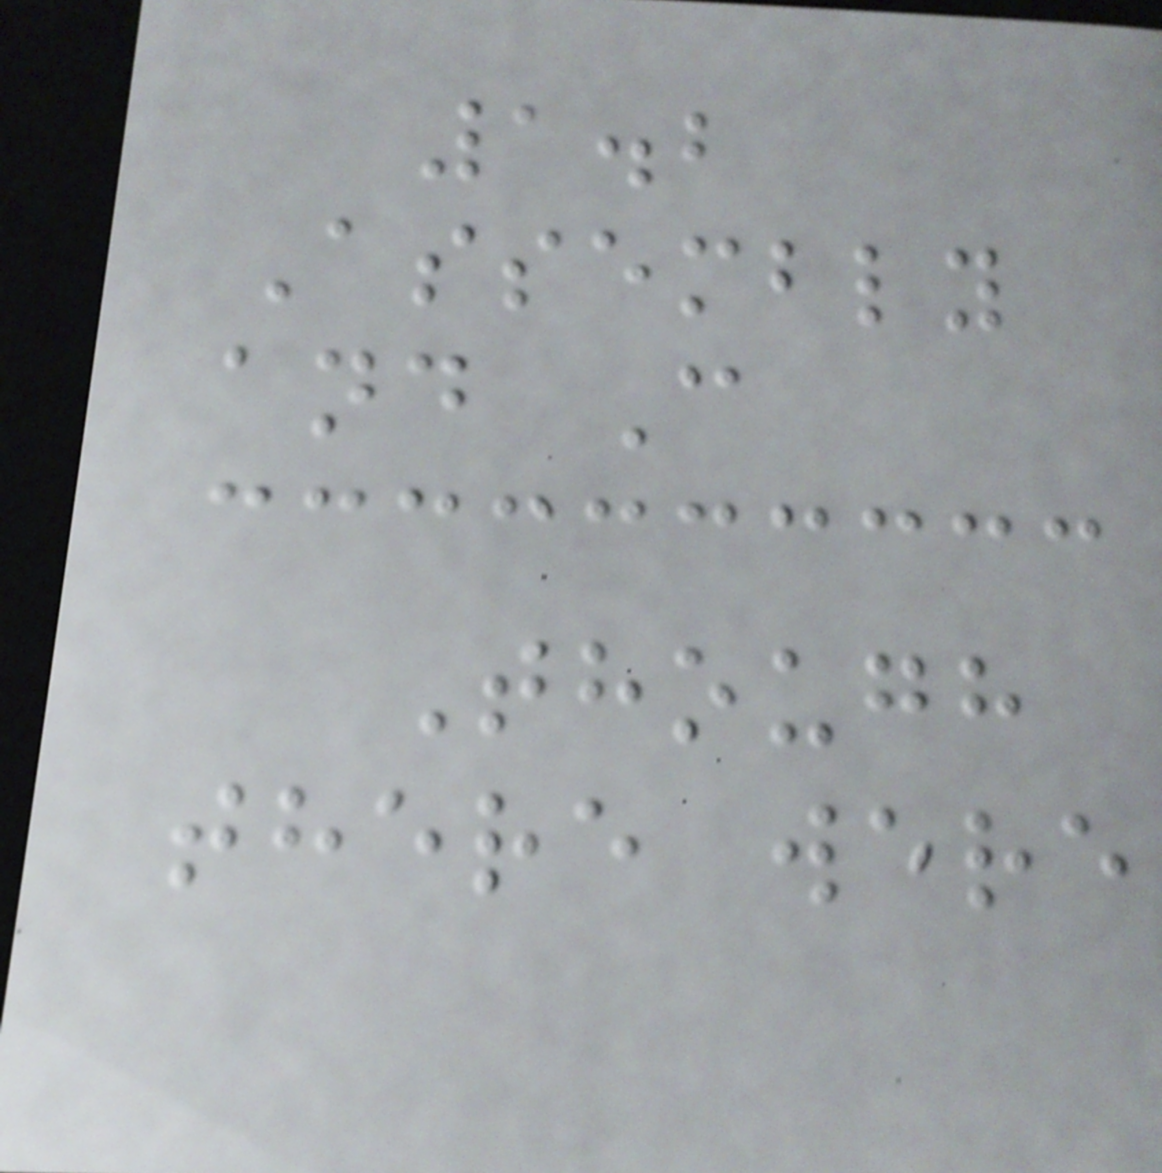1.2
Assembly
and C
Though
there were
